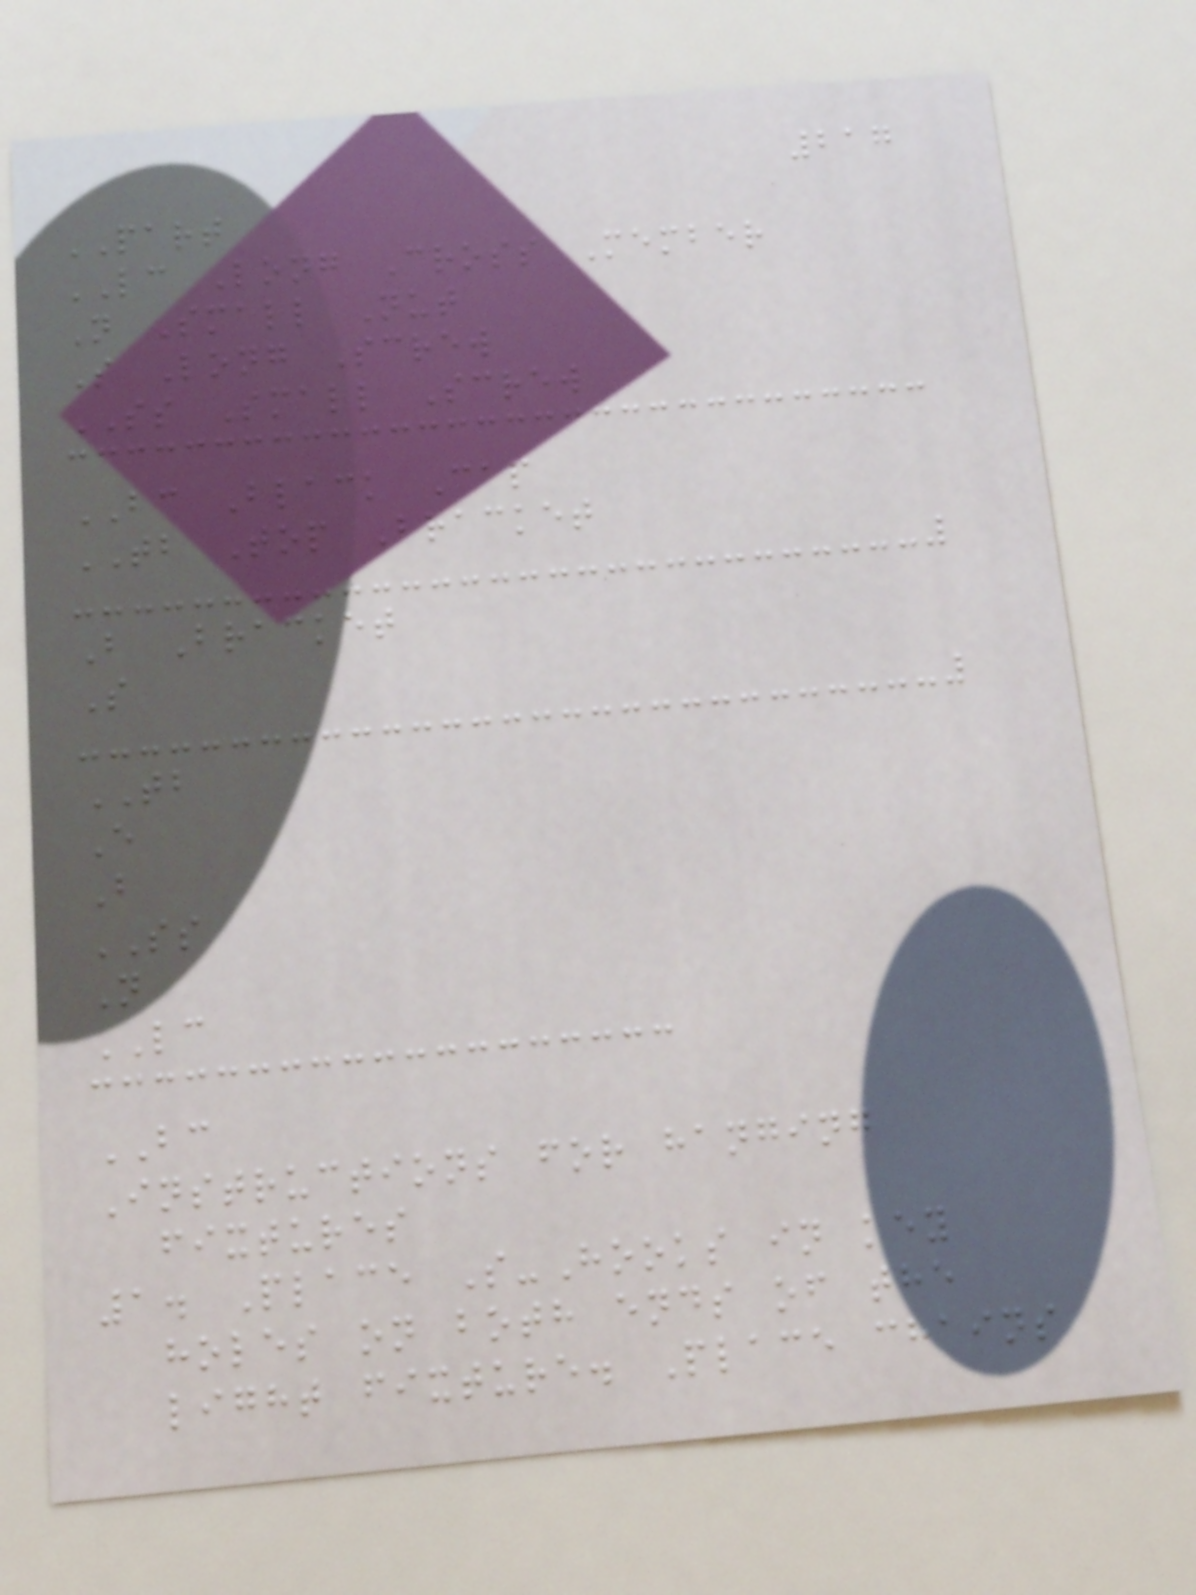217
PART
LC Long Cross Member
N Small Nut
S Long Screw
SS Small Screw
BC Black Cap
TB Top Bracket
B Bracket
S
TB
E
B
SS
N
LC
BC
Instructions for hanging
fixtures
1. Place S-Hooks in key
holes on both ends of the
light fixture. Place chains
